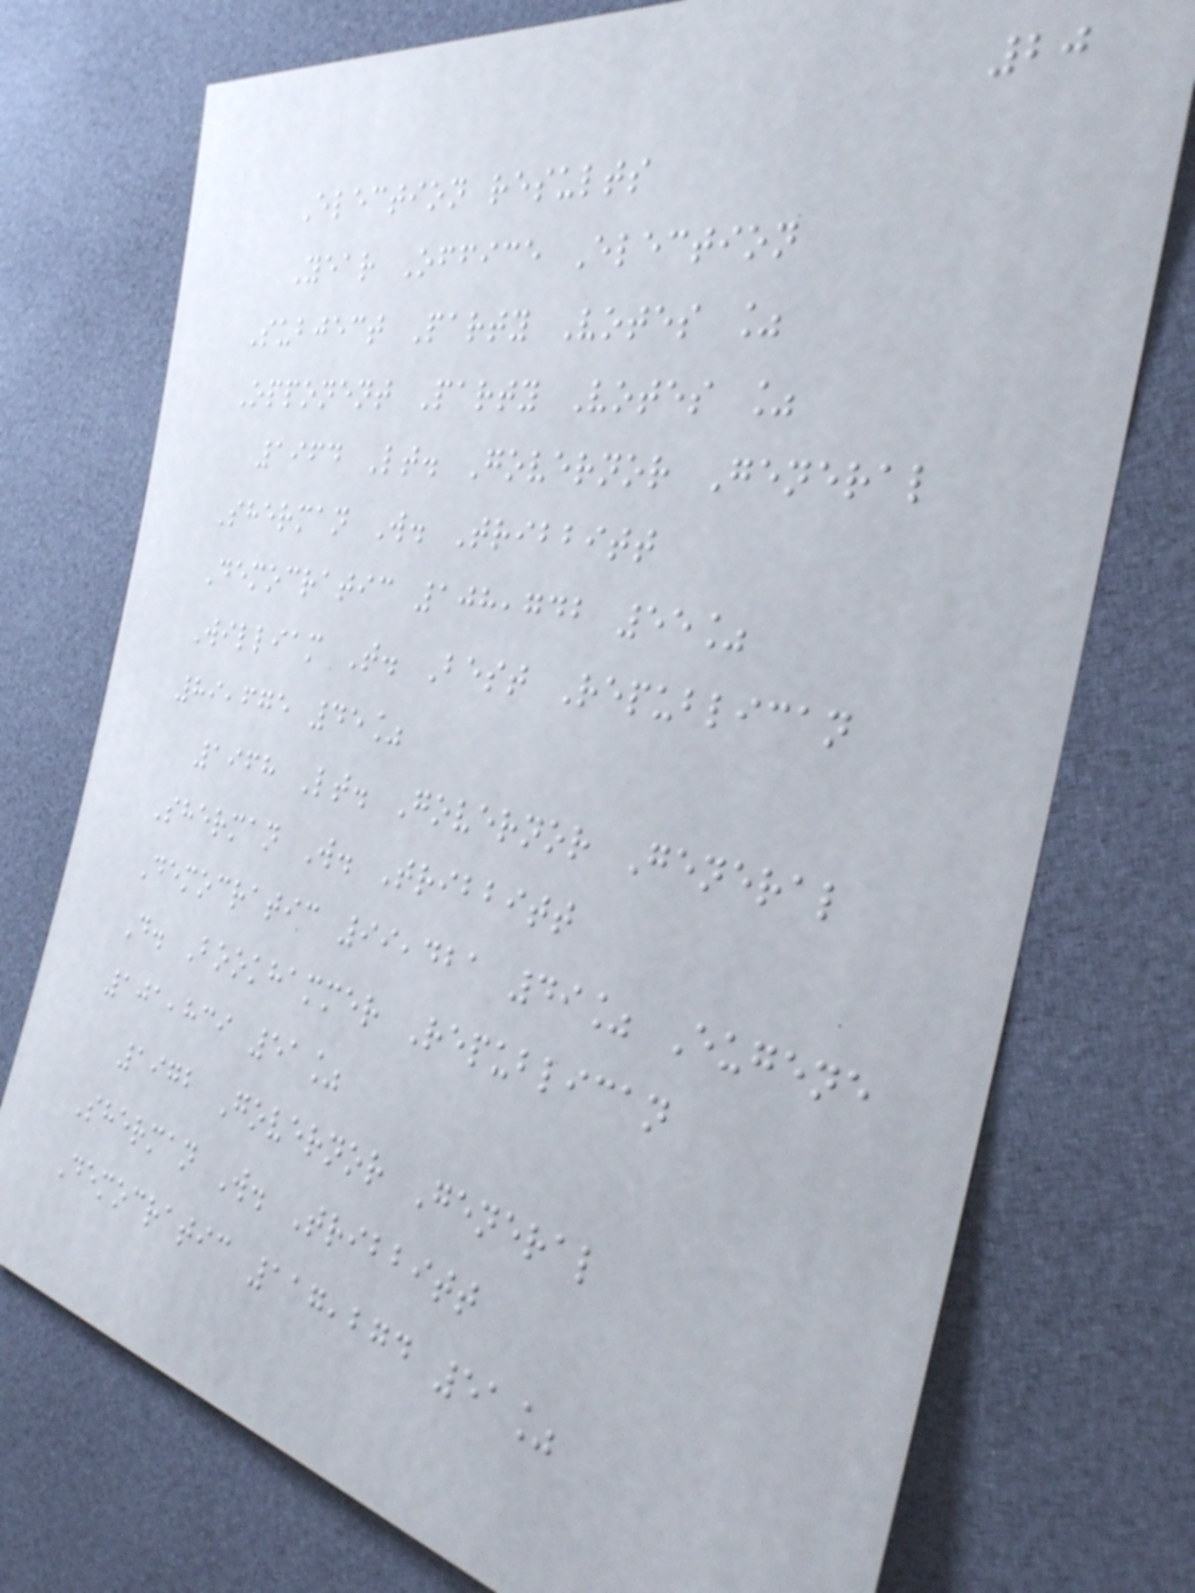20
Election results
Year Office Election
Subject Party Votes %
Opponent Party Votes %
1964 Lt. Governor General
Sherman W. Tribbitt
Democratic 108,742 55%
William T. Best Republican
89,675 45%
1968 Lt. Governor General
Sherman W. Tribbitt
Democratic 99,421 49% Eugene
D. Bookhammer Republican
101,839 51%
1972 Governor General
Sherman W. Tribbitt
Democratic 117,274 51%
